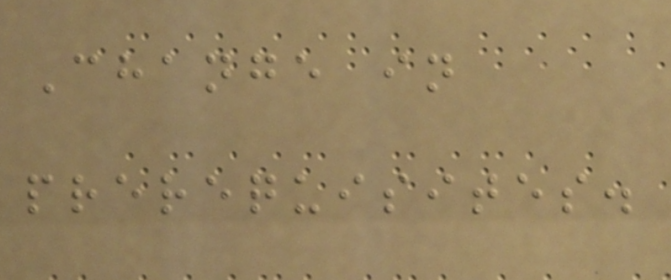Change in
prerequisites.
